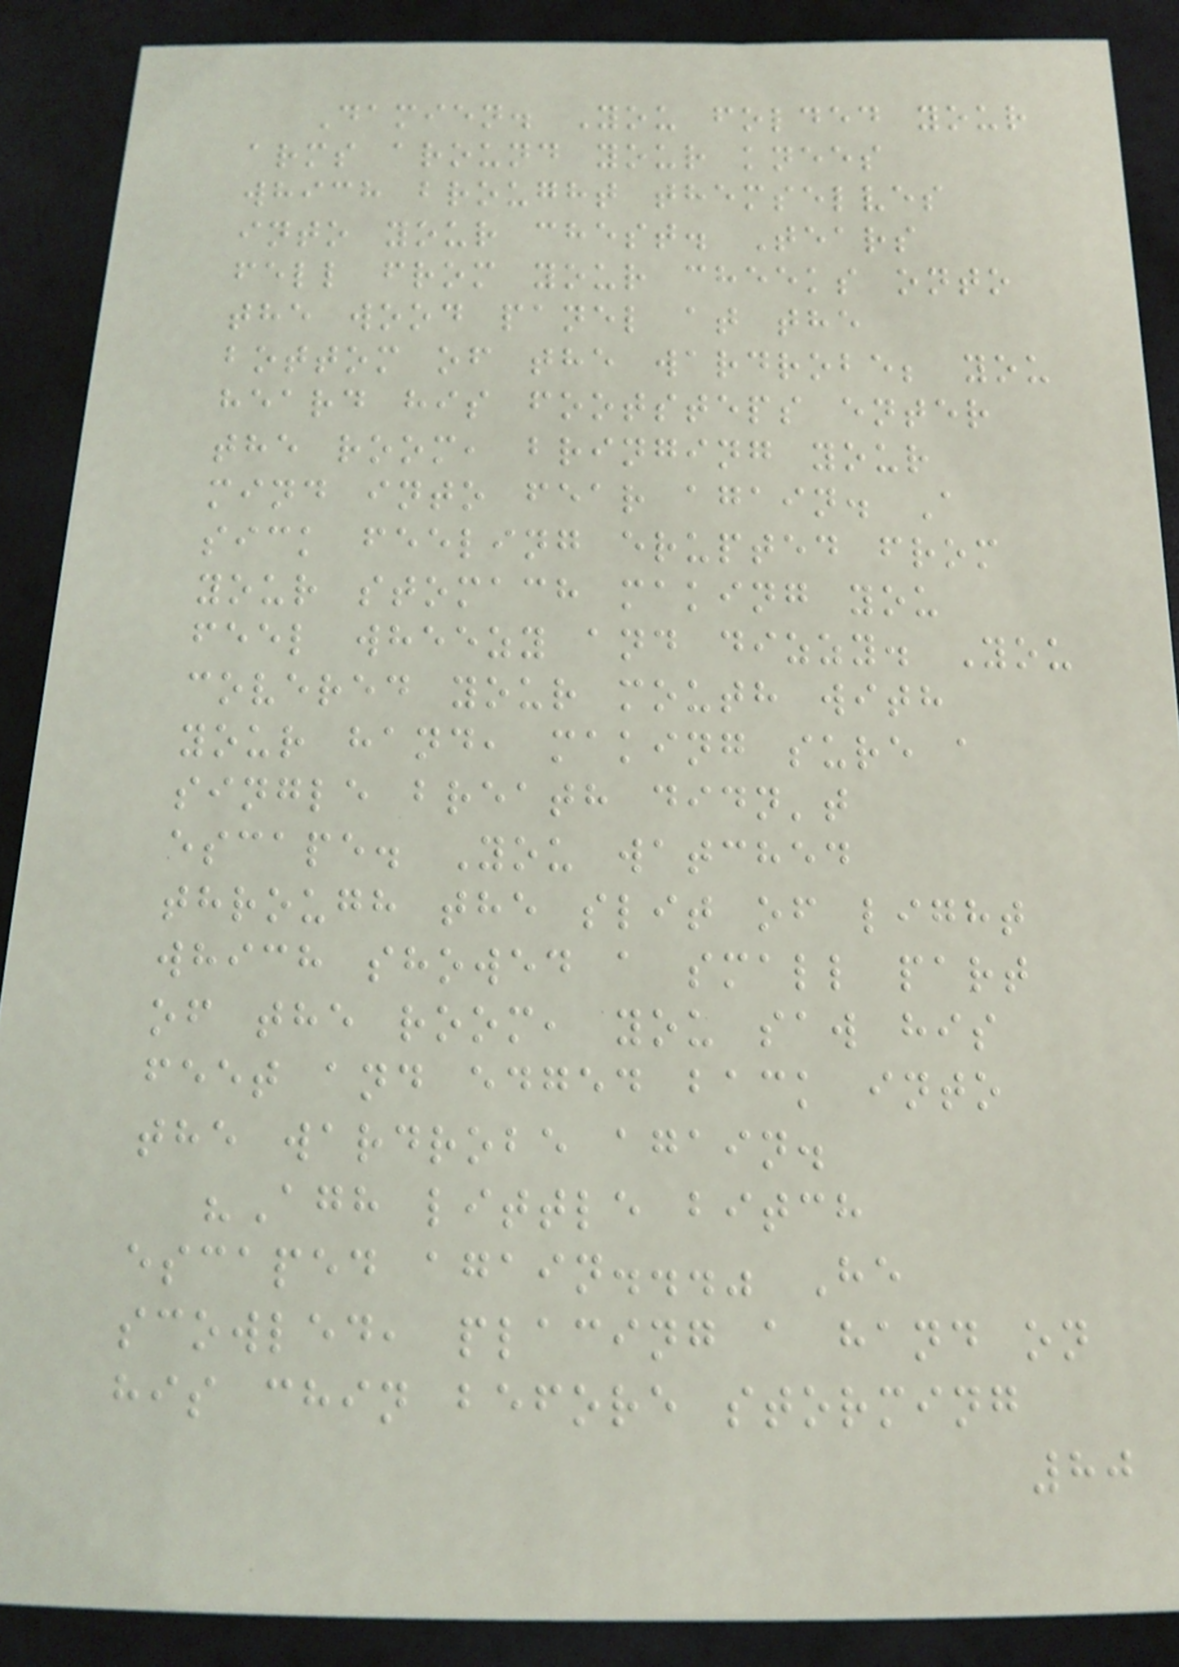Damien. You folded your
arms around your knees
which brought themselves
into your chest. Tears
fell from your cheeks onto
the wood panel at the
bottom of the wardrobe; you
heard his footsteps enter
the room, bringing your
mind into fear again. A
sick feeling erupted from
your stomach making you
feel wheezy and dizzy. You
covered your mouth with
your hand, making sure a
single breath didn't
escape. You watched
through the slit of light
which showed a small part
of the room, you saw his
feet and edged back into
the wardrobe again.
"Agh little bitch
escaped again..." He
scowled, placing a hand on
his chin before storming
80
